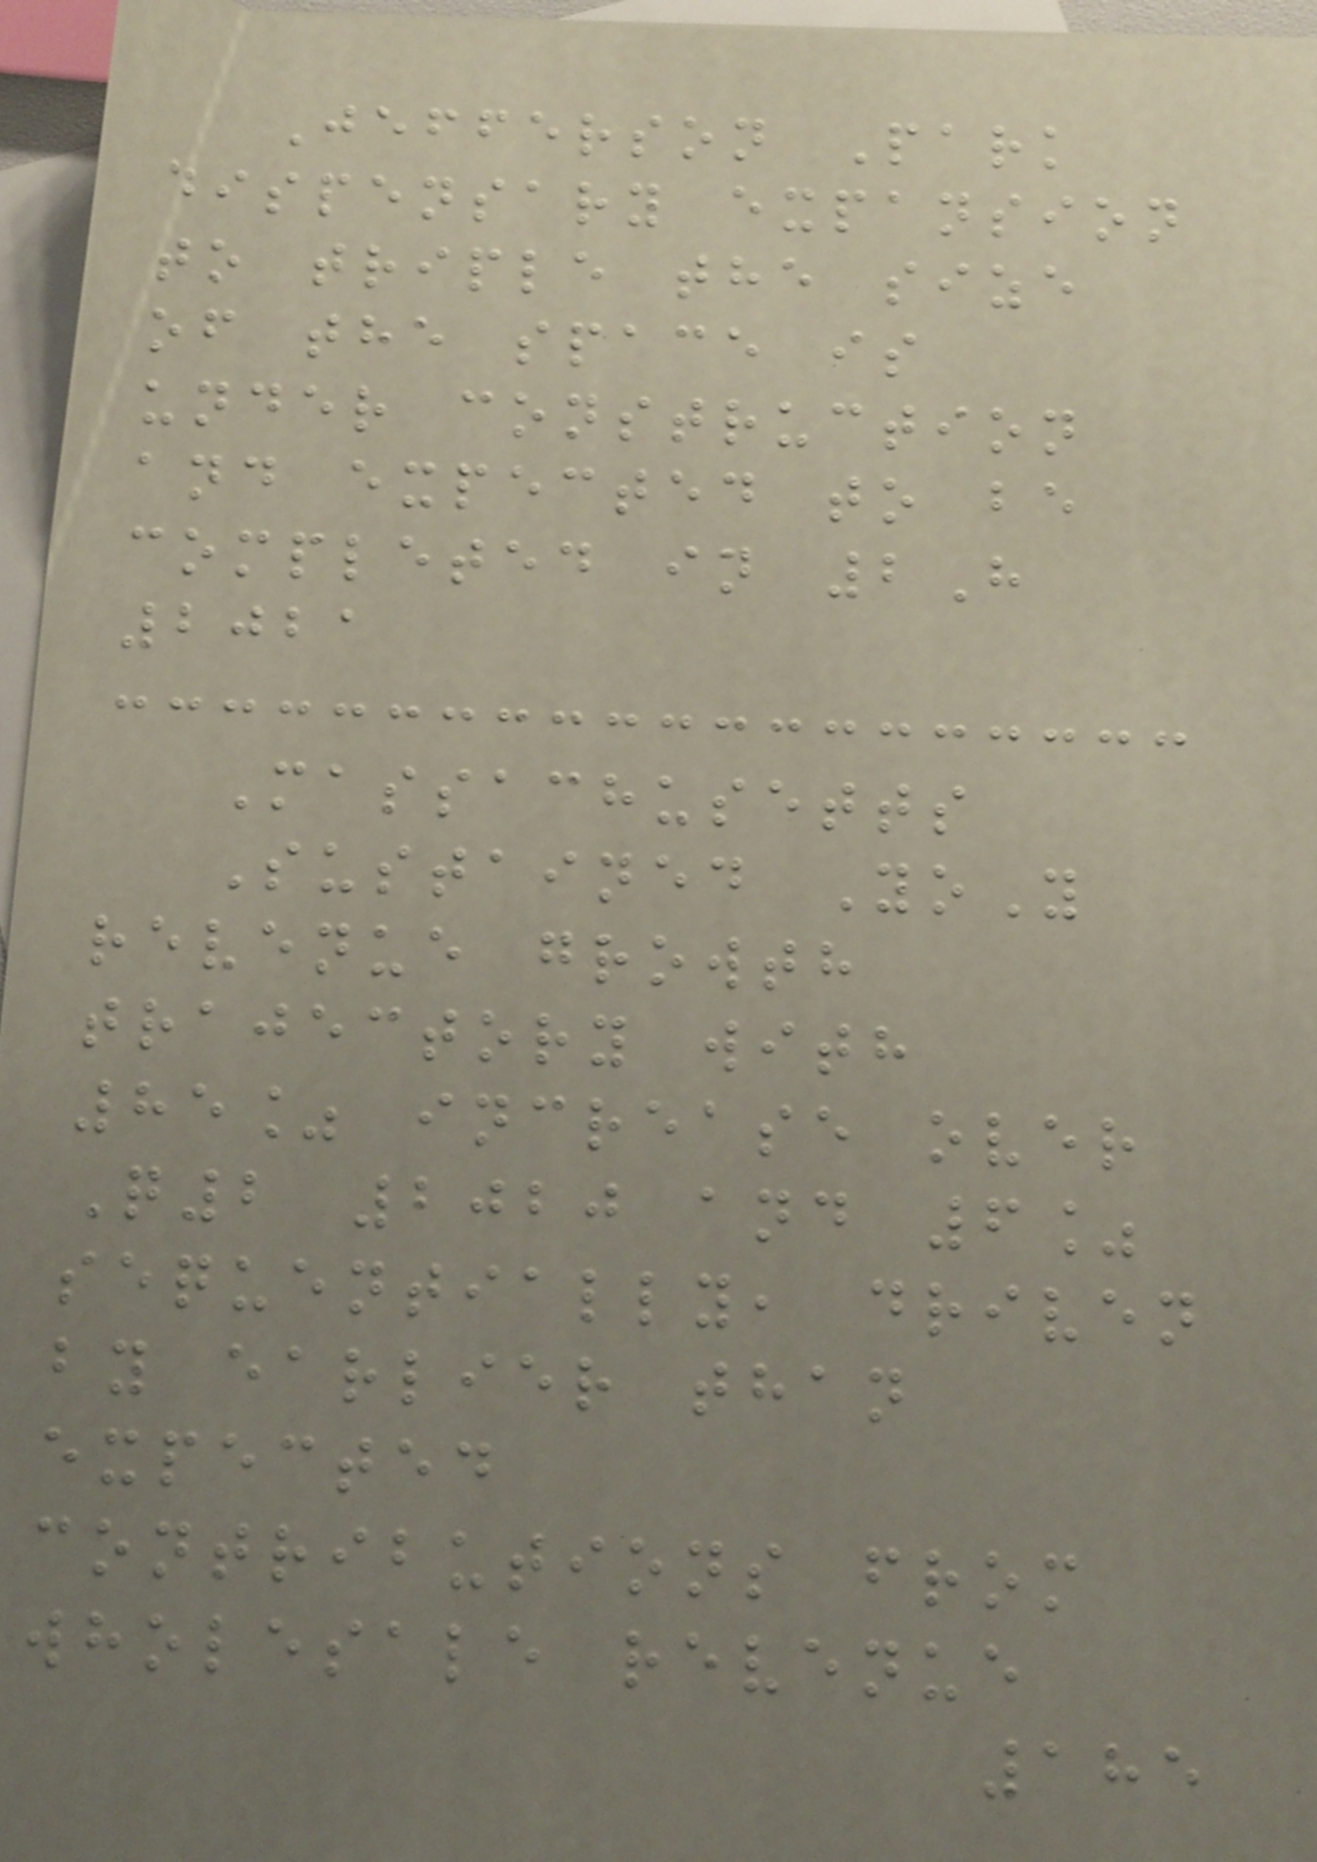Jefferson Park
dispensary expansion
to triple the size
of the space is
under construction
and expected to be
completed in 2H
2021
Massachusetts
Sustained YoY
revenue growth
trajectory with
85% increase over
Q2 2020 and 6%
sequentially, driven
by earlier than
expected
contributions from
wholesale revenue
185
